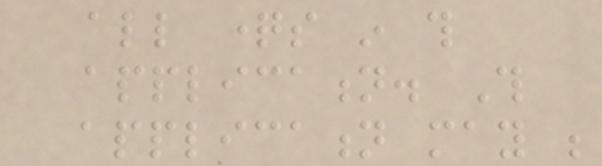all questions in this
application. This
application may be
